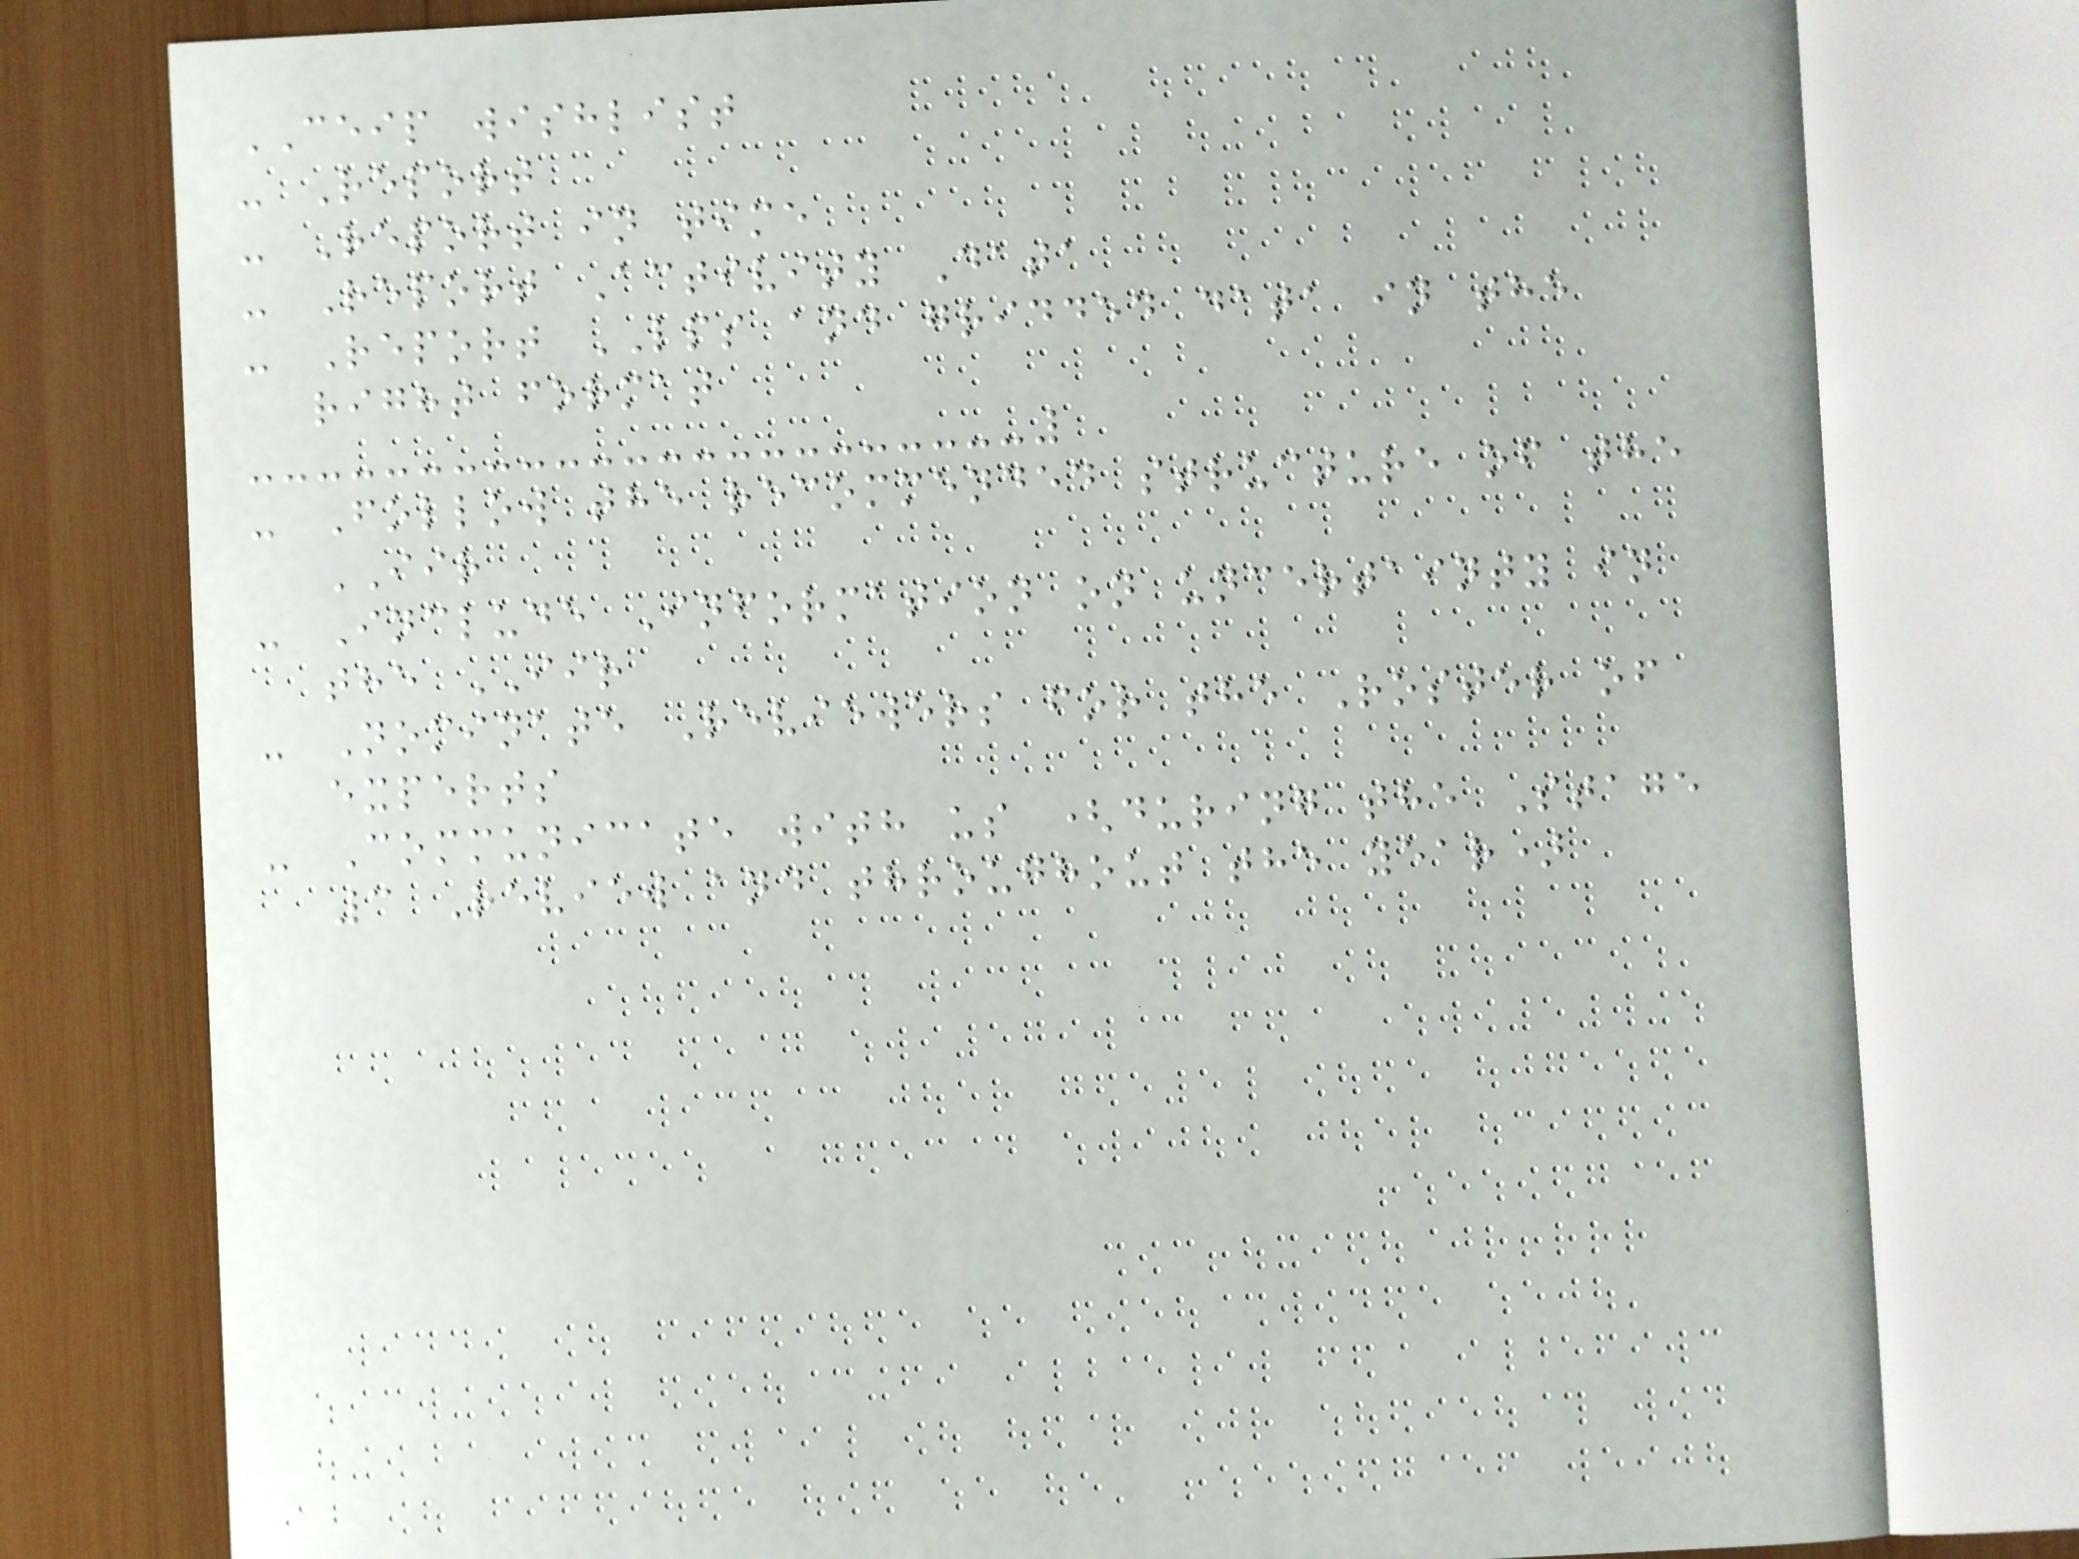CEIP wishlist
- Report
- Report in time
- Report Activity Data
- Report LPS and gridded data in the
right format
- Follow the recommended structure of the
IIR
- Include Information on uncertainty in
the IIR
- Nominate Reviewers for the Roster of
experts
- Communicate with us (during the Stage
3 Review and throughout the year)
